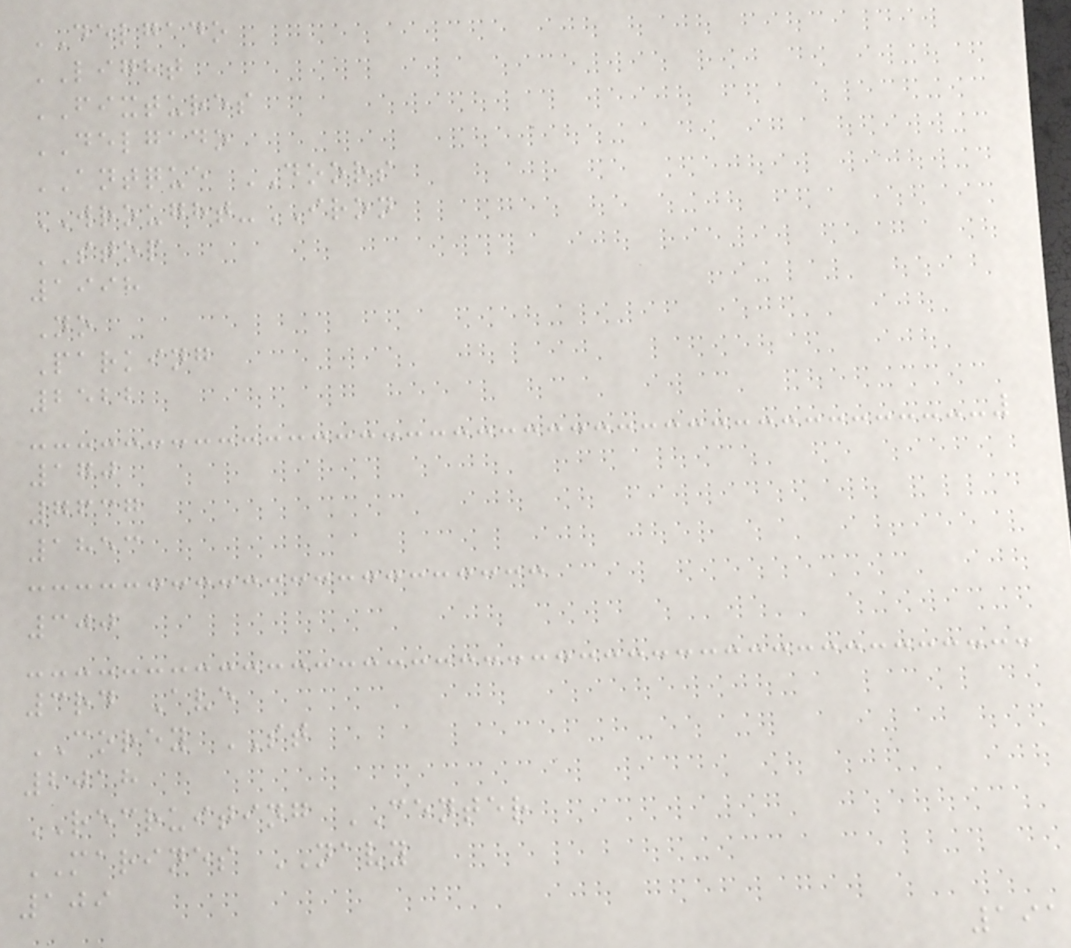DELGADO
LIGHT
FIXTURES
DELGADO
ANTQUE DOORS
WROUGHT-IRON
STOP
1998
No
Parking
2522
170
7637
1853
300
3rd Ave
COREY ST
2018
RECRUITING CENTER
MARINES NAVY
109
191
